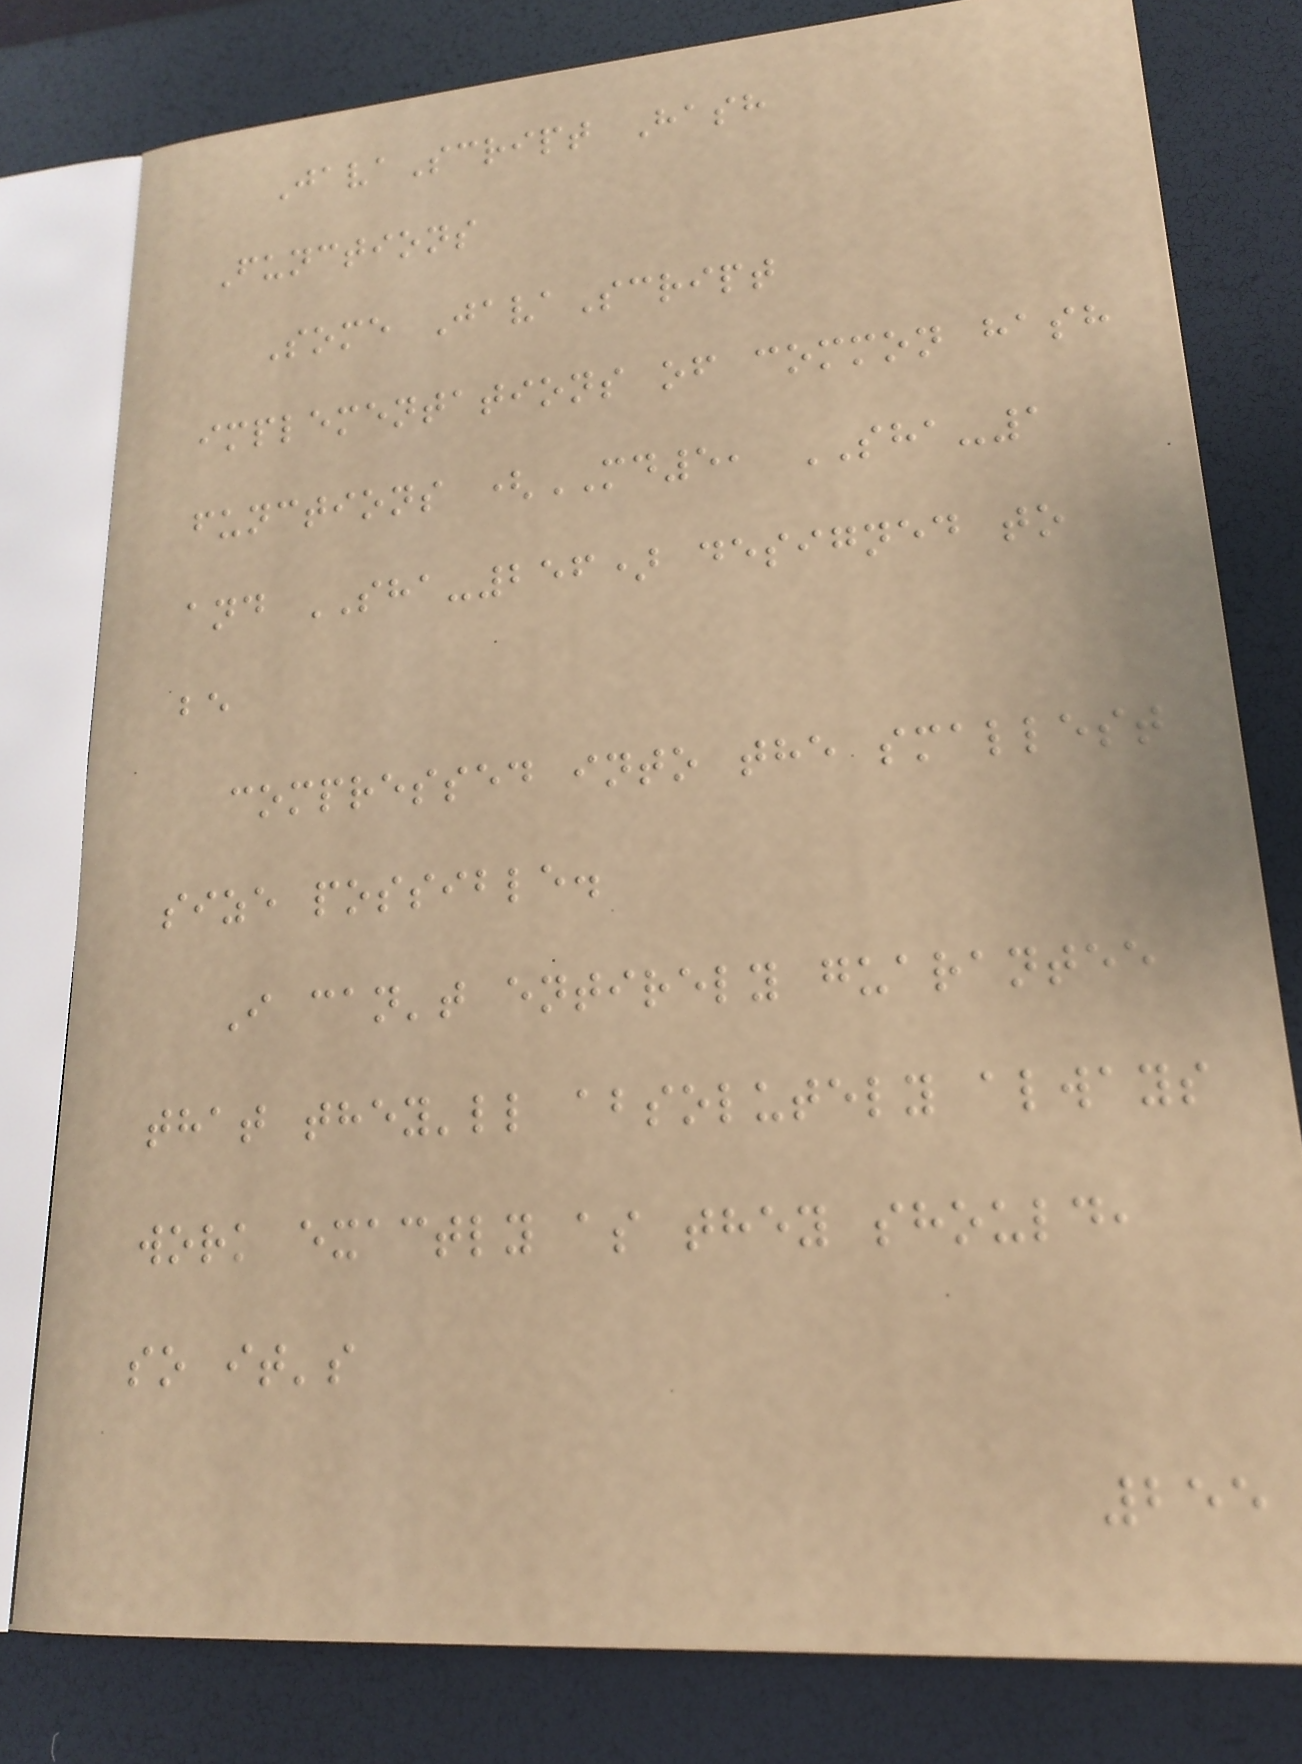JavaScript Hash
Functions
Some JavaScript
implementations of common hash
functions (MD5, SHA-1
and SHA-256) designed to
be
compressed into the smallest
size possible.
I can't entirely guarantee
that they'll absolutely always
work exactly as they should,
so it's
255
